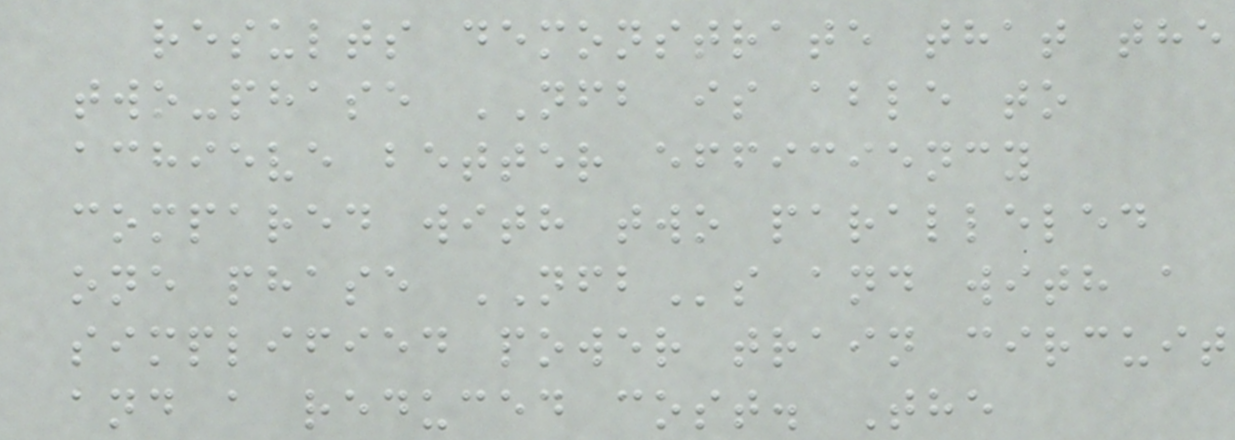results demonstrate that the
two-phase NFB is able to
achieve better efficiency
compared with two paralleled
one phase NFBs and with a
simplified power train circuit
and a reduced cost. The
